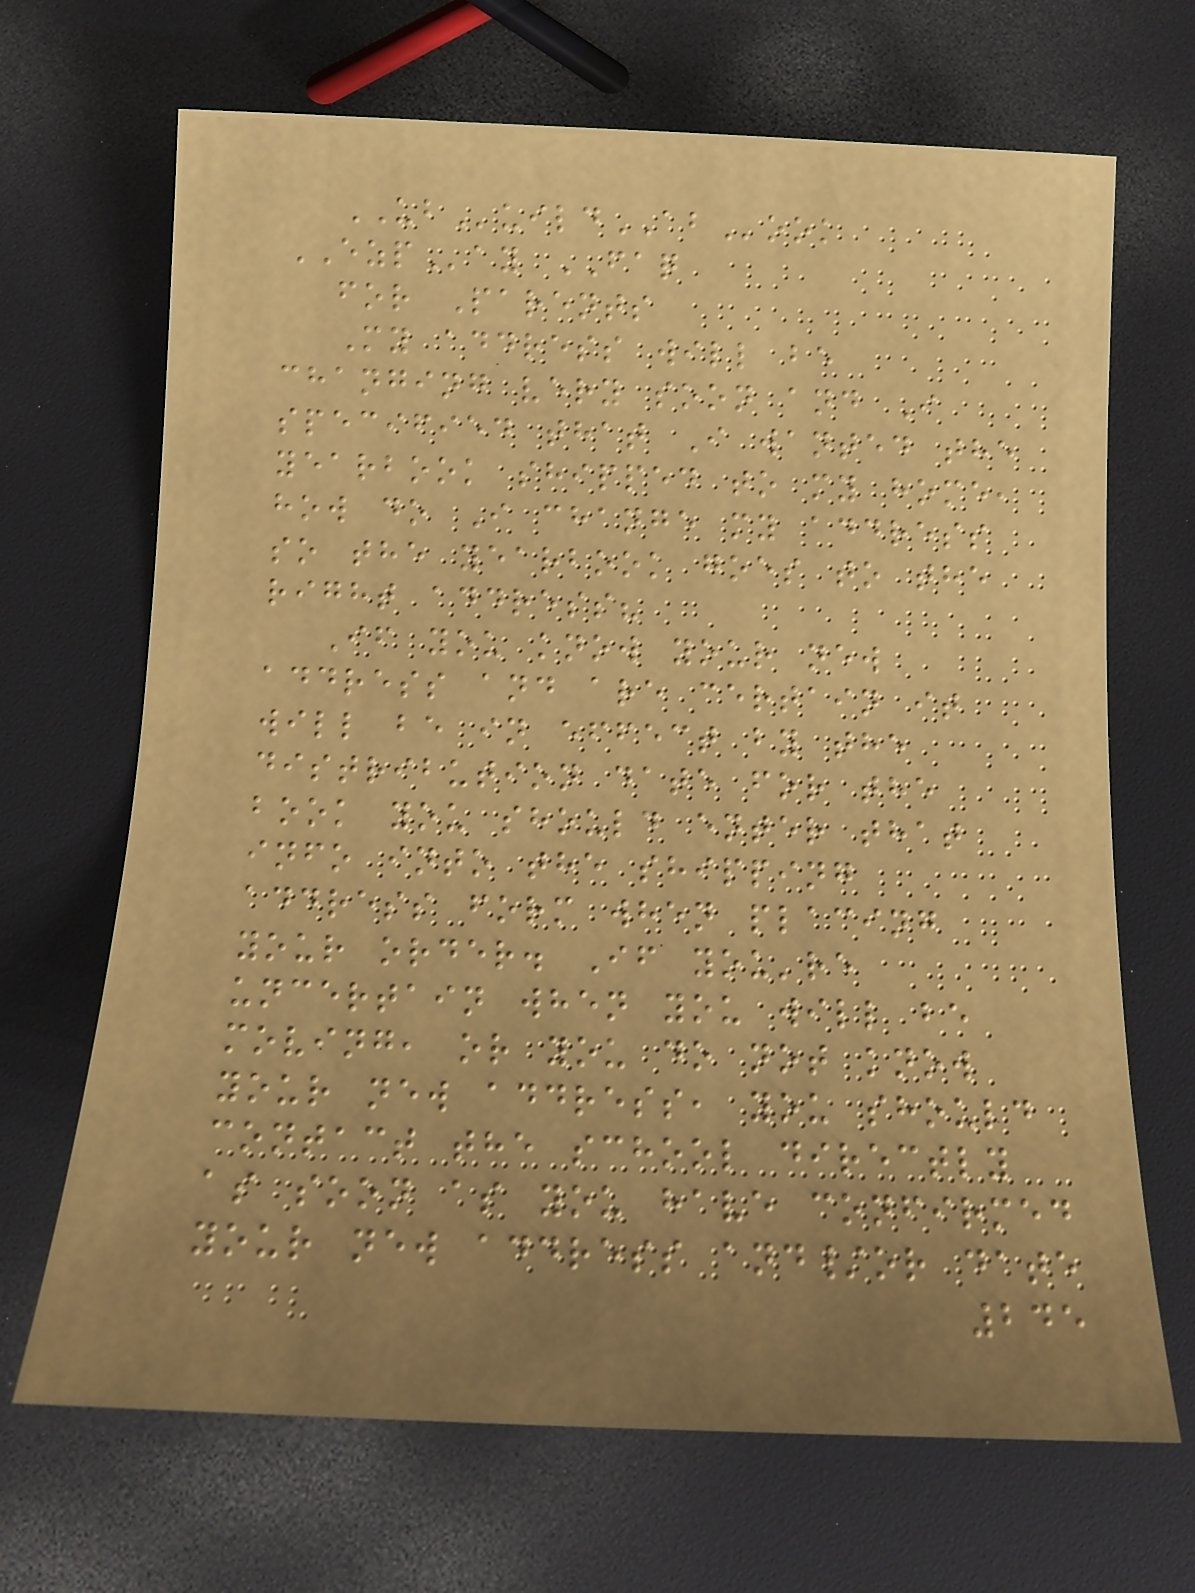UBuildABook
EZPay FAQ
for Parents
My address will be
changing very soon and I
specified that I wanted the
yearbook shipped to my home,
how do I change my address
so the yearbook goes to the
right address?
If you know your new
address and are certain it
will be in effect by the
distribution date for the
book you should enter that
info into the shipping
address form when placing
your order. If you're
uncertain when you will be
moving, or you do not know
your new address, you should
contact the school directly
as soon as you have confirmed
your new address and/or date
245
